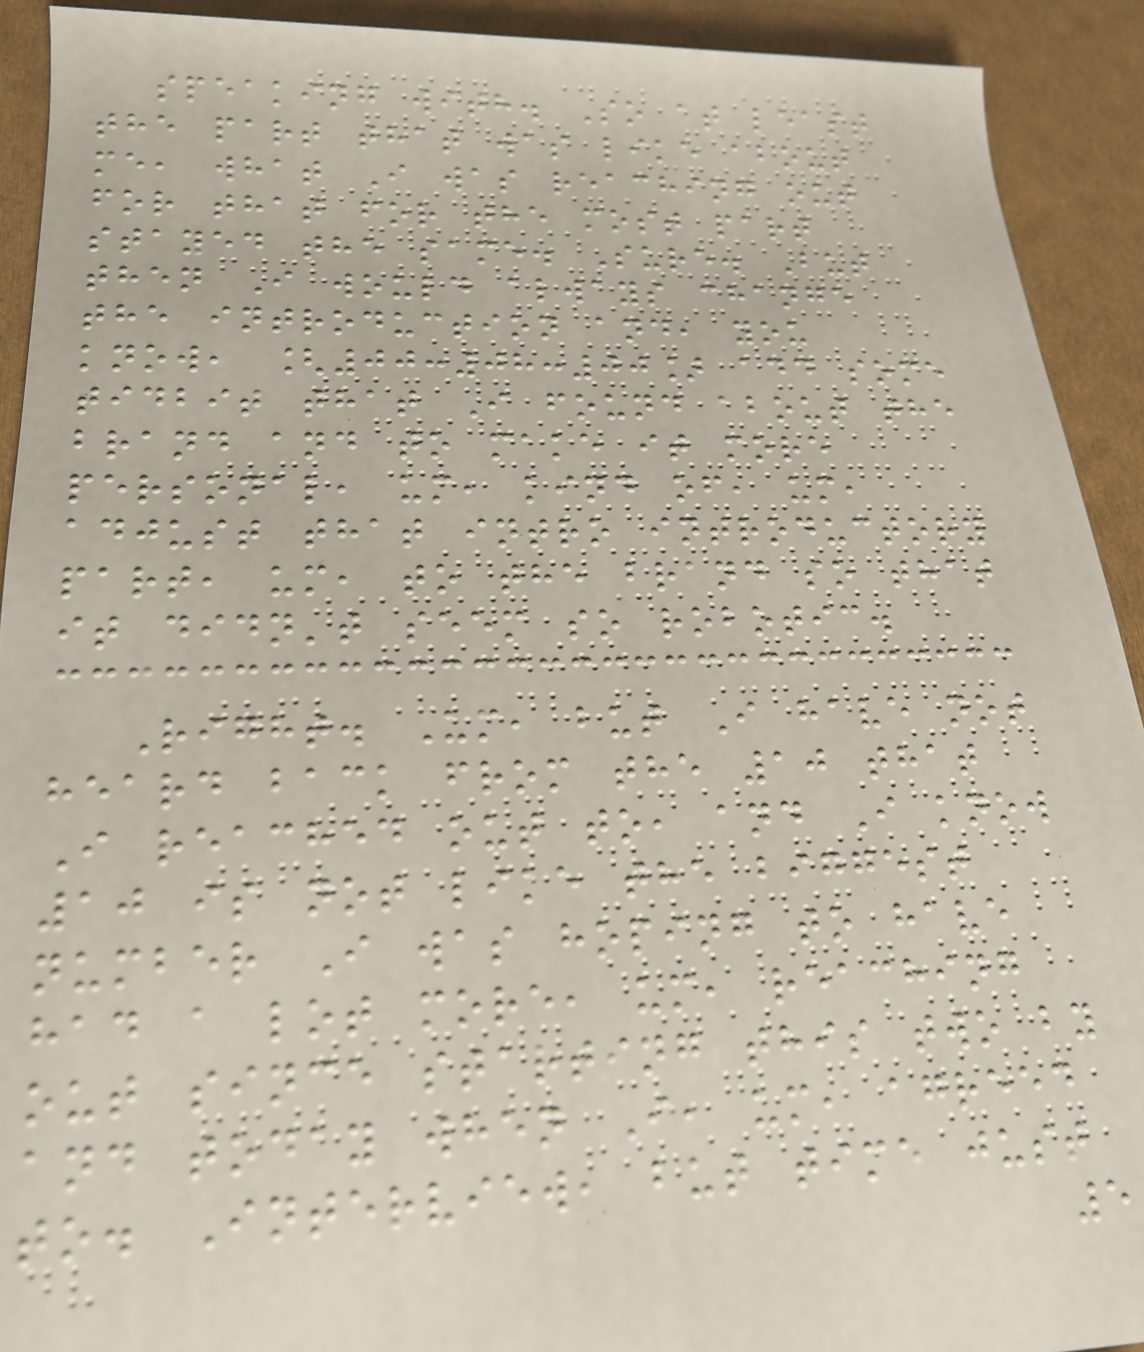speaking with. So at least
the part that was like about
me, what I was reaching out
for that for the most part
stayed the same. Sure. But
then I would always change
the introduction and, you
know, [00:08:00] add some
tidbit that I found about the
brand and to make it more
personal, um, kind of, um,
adjust that intro introductory
part, um, to the brand so that
it didn't seem so robotic.
Right. Um, but I have not
heard back from the 10 that
I reached out to, and I know
10 is not like the biggest
number I was hoping to have
had a lot more, um, reaching
out since starting this two by
and today when I, um, agreed
to. Interview, but time just
5
